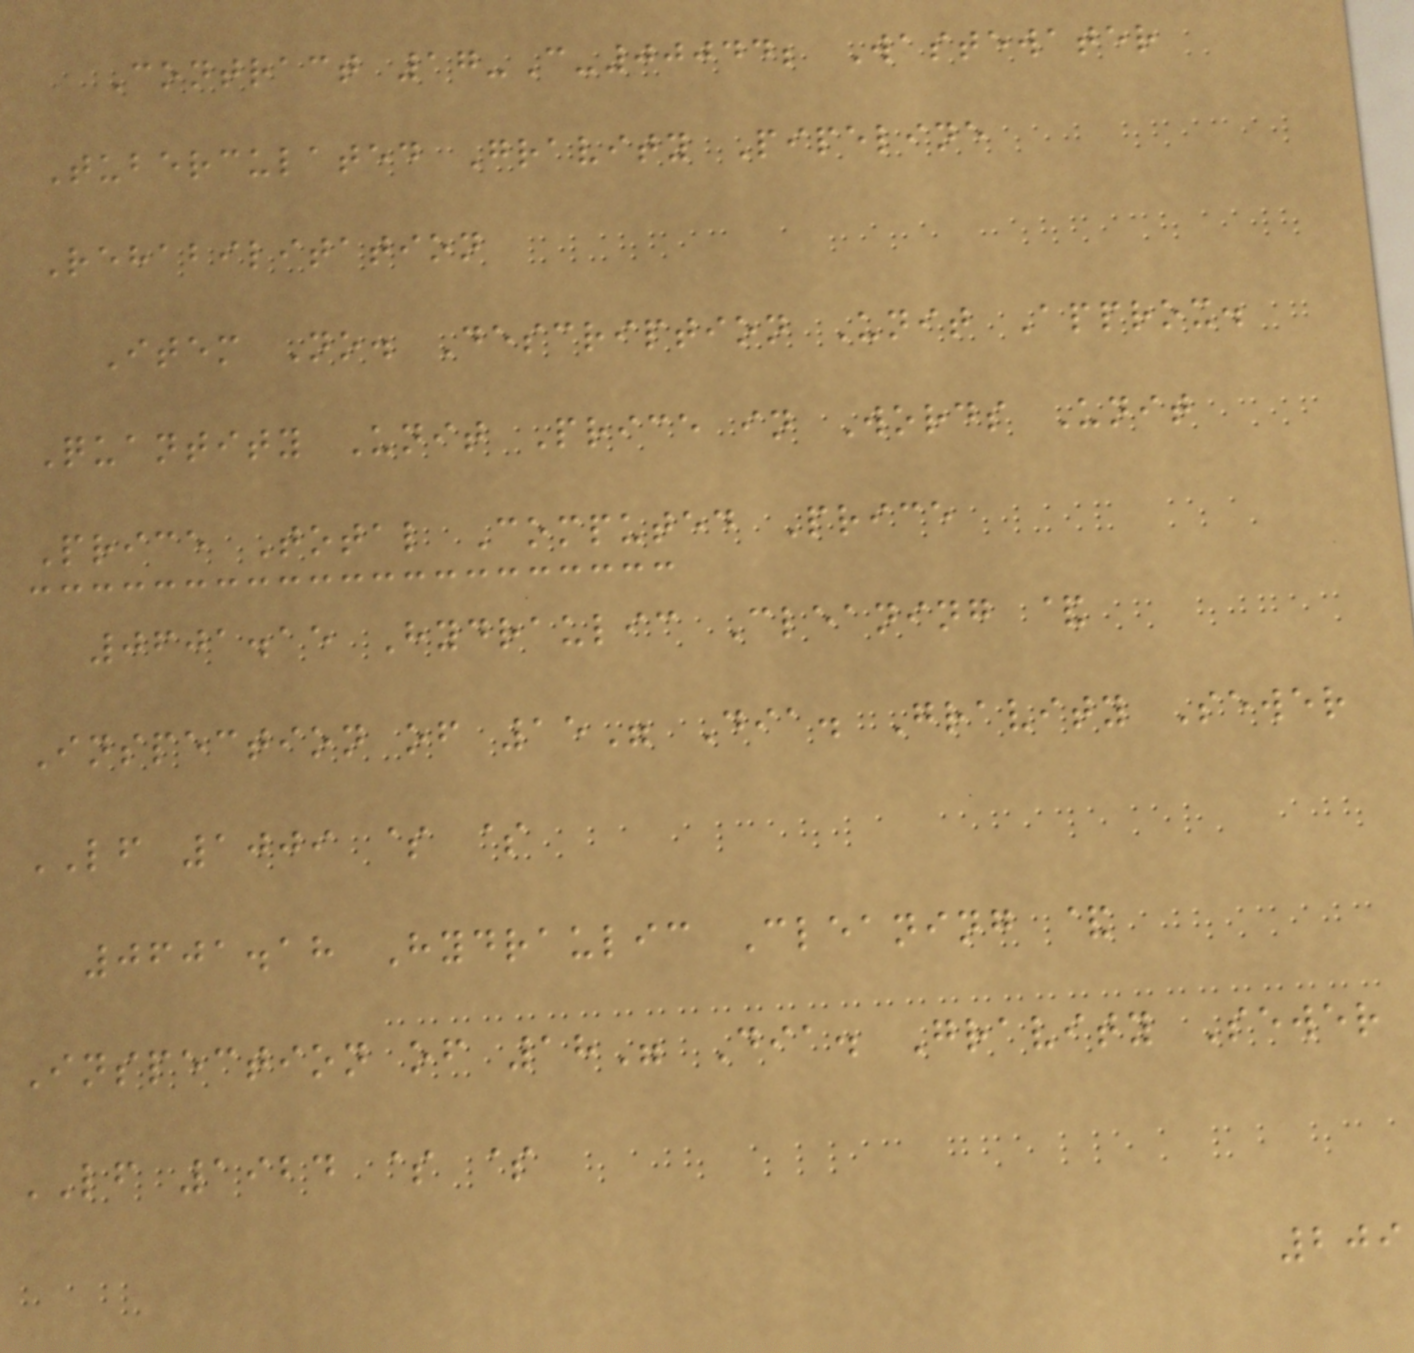Contract 17-C-00044; Wastewater
Tuberculated Gravity Pipeline
Rehabilitation
Item No. Description Unit Approx.
Quantity Unit Price in Words Unit
Price Total Computed Price
0601.15 Hydraulic Cleaning &
Inspection of 15" Dia. Gravity Sewer
LF 1009 $ $
0601.18 Hydraulic Cleaning &
Inspection of 18" Dia. Gravity Sewer
LF 1924 $ $
209
